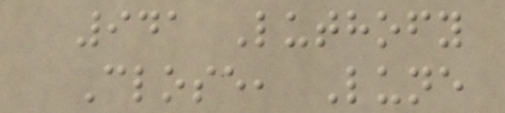941 Luthofy
Close, Lune
